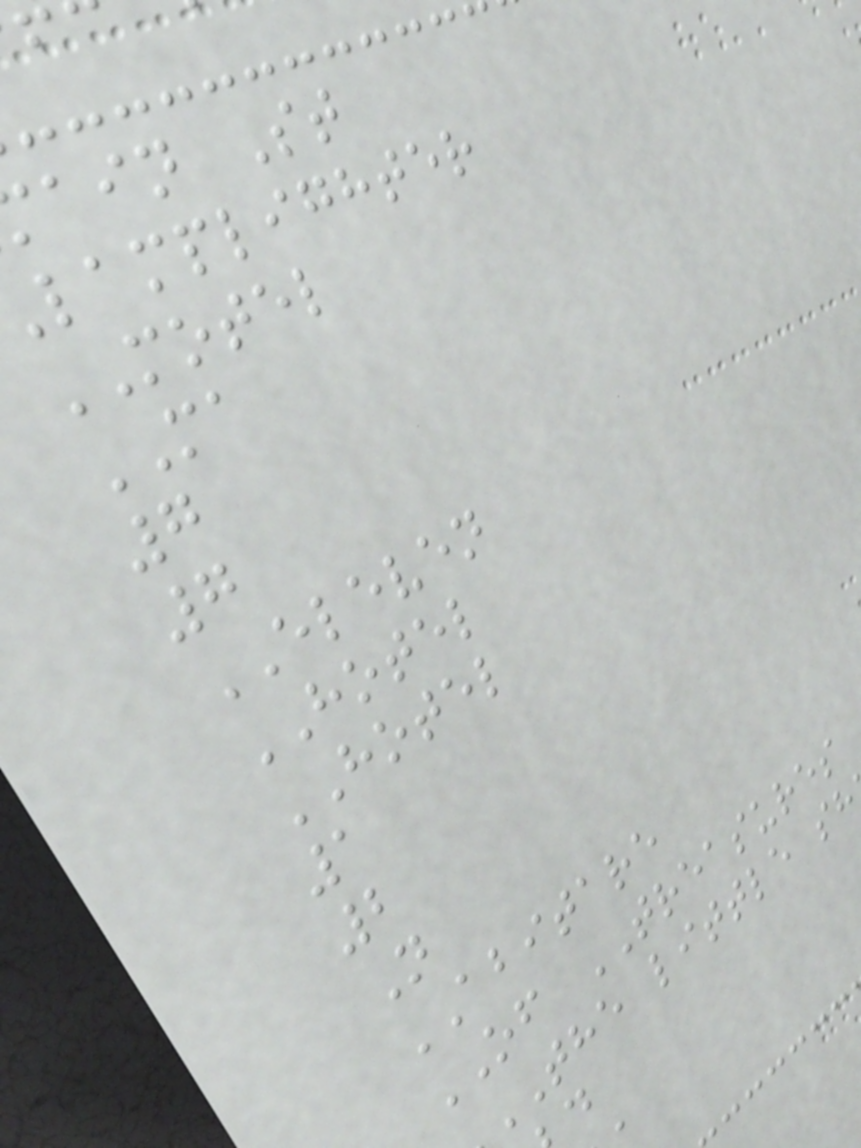ain St
lamplighter
MOTEL
MA
7
7
ELEVEN
HOTEL
HOTEL
1
2
N
ABITARE
OF TREASURES
THE little
